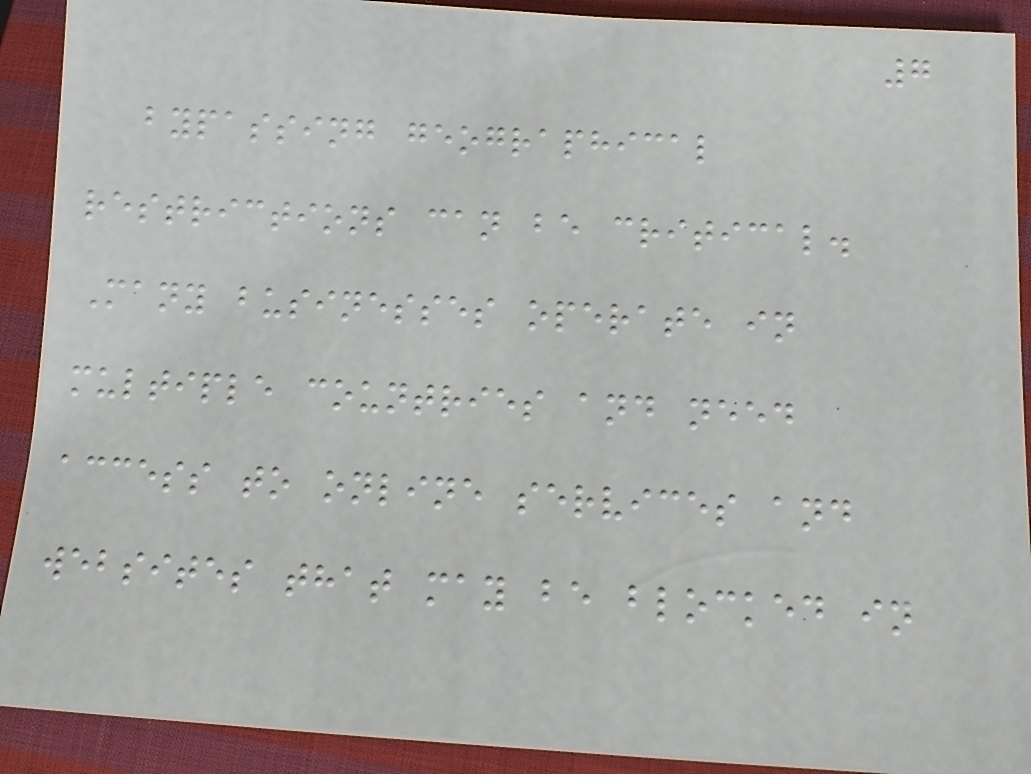7
bypassing geographical
restrictions can be critical.
Many businesses operate in
multiple countries and need
access to online services and
websites that may be blocked in
